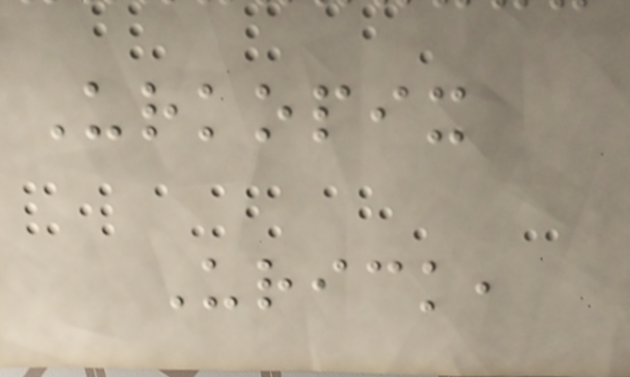Urkopix
Urick,
